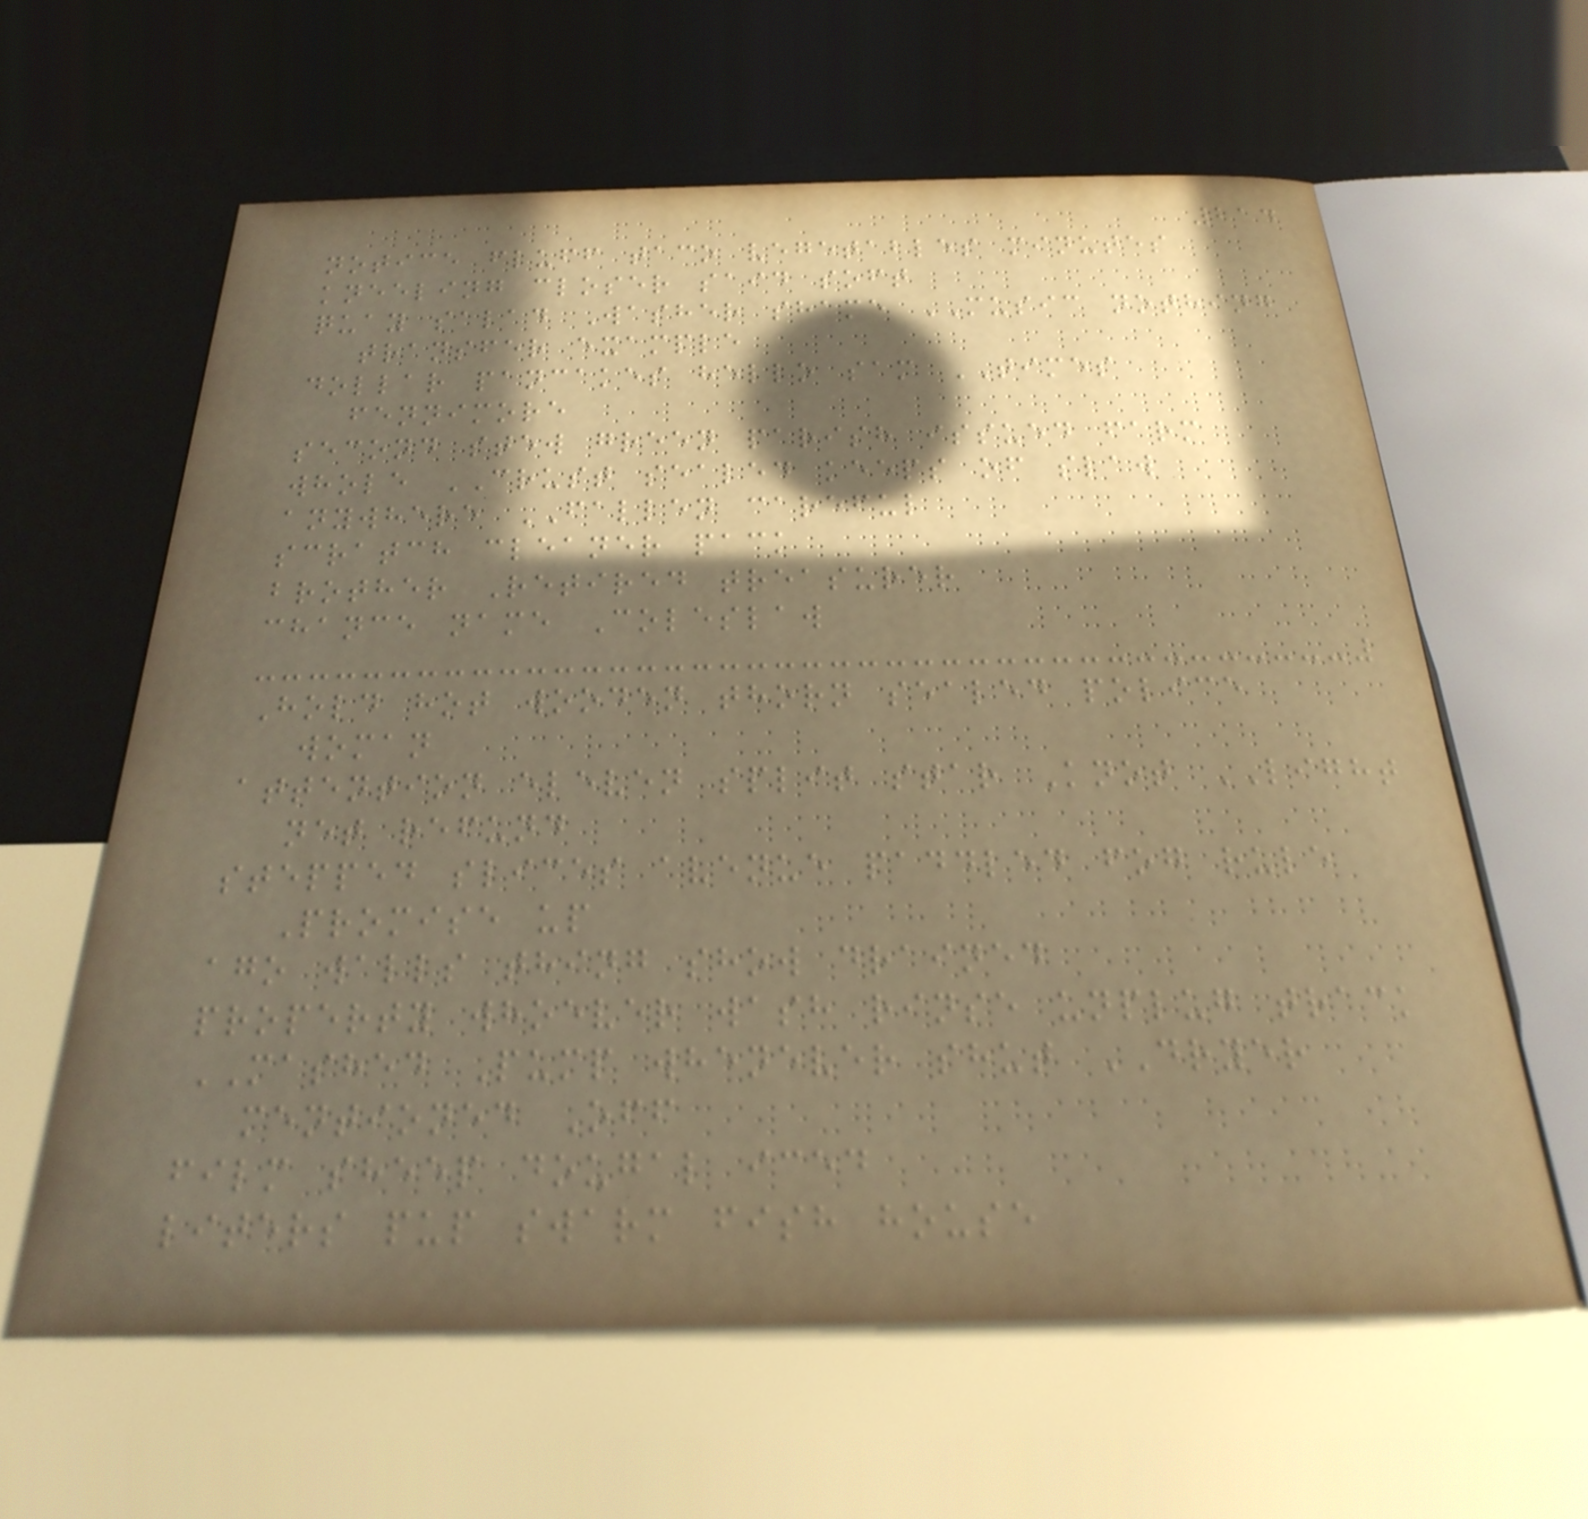214
notice fluff taco vegetables minutes
kneeling closer said soft
quay salad Washer shame MUSIC nothing
transfer example
dollar pancakes hello sam TIMES
fennimore
second stew green parish issued farm
whole CRUST sealed keeps of slaw
anywhere FALLEN careful
scratch cleaner pack
brother Retired treasurer
chance name Coleslaw
Hold hot wooden thorn sealed police
woman
attention eleven split star Knot LIGHT
net refund
stepped slices avenue paddled fog rule
Promise up
ago walls thing show drained
property whoever wash rinse unplug track
MASHED Pump whenever shut DRYER
mentioned Off
film sheep dougal iced
liters pup swarm fish house
